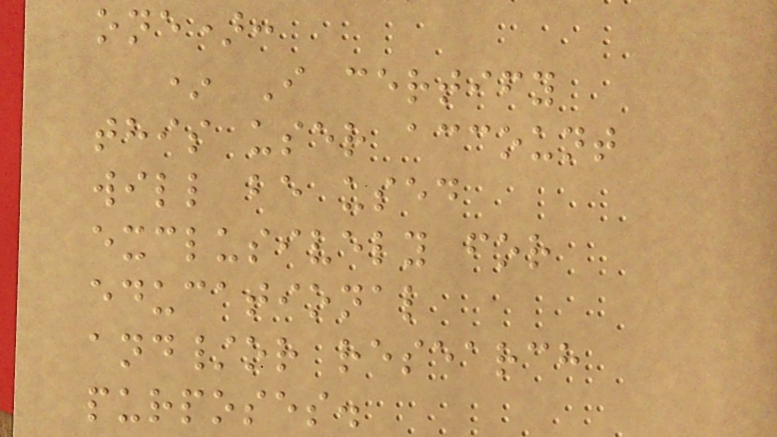one):
* I certify
this user account
will be used
exclusively for
educational
and/or research
purposes.
